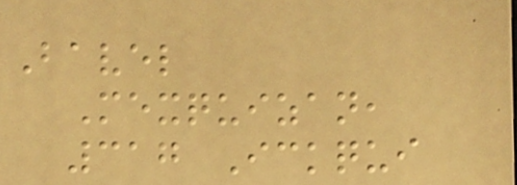Bavel
Mexquizan,
317 Ickqui
